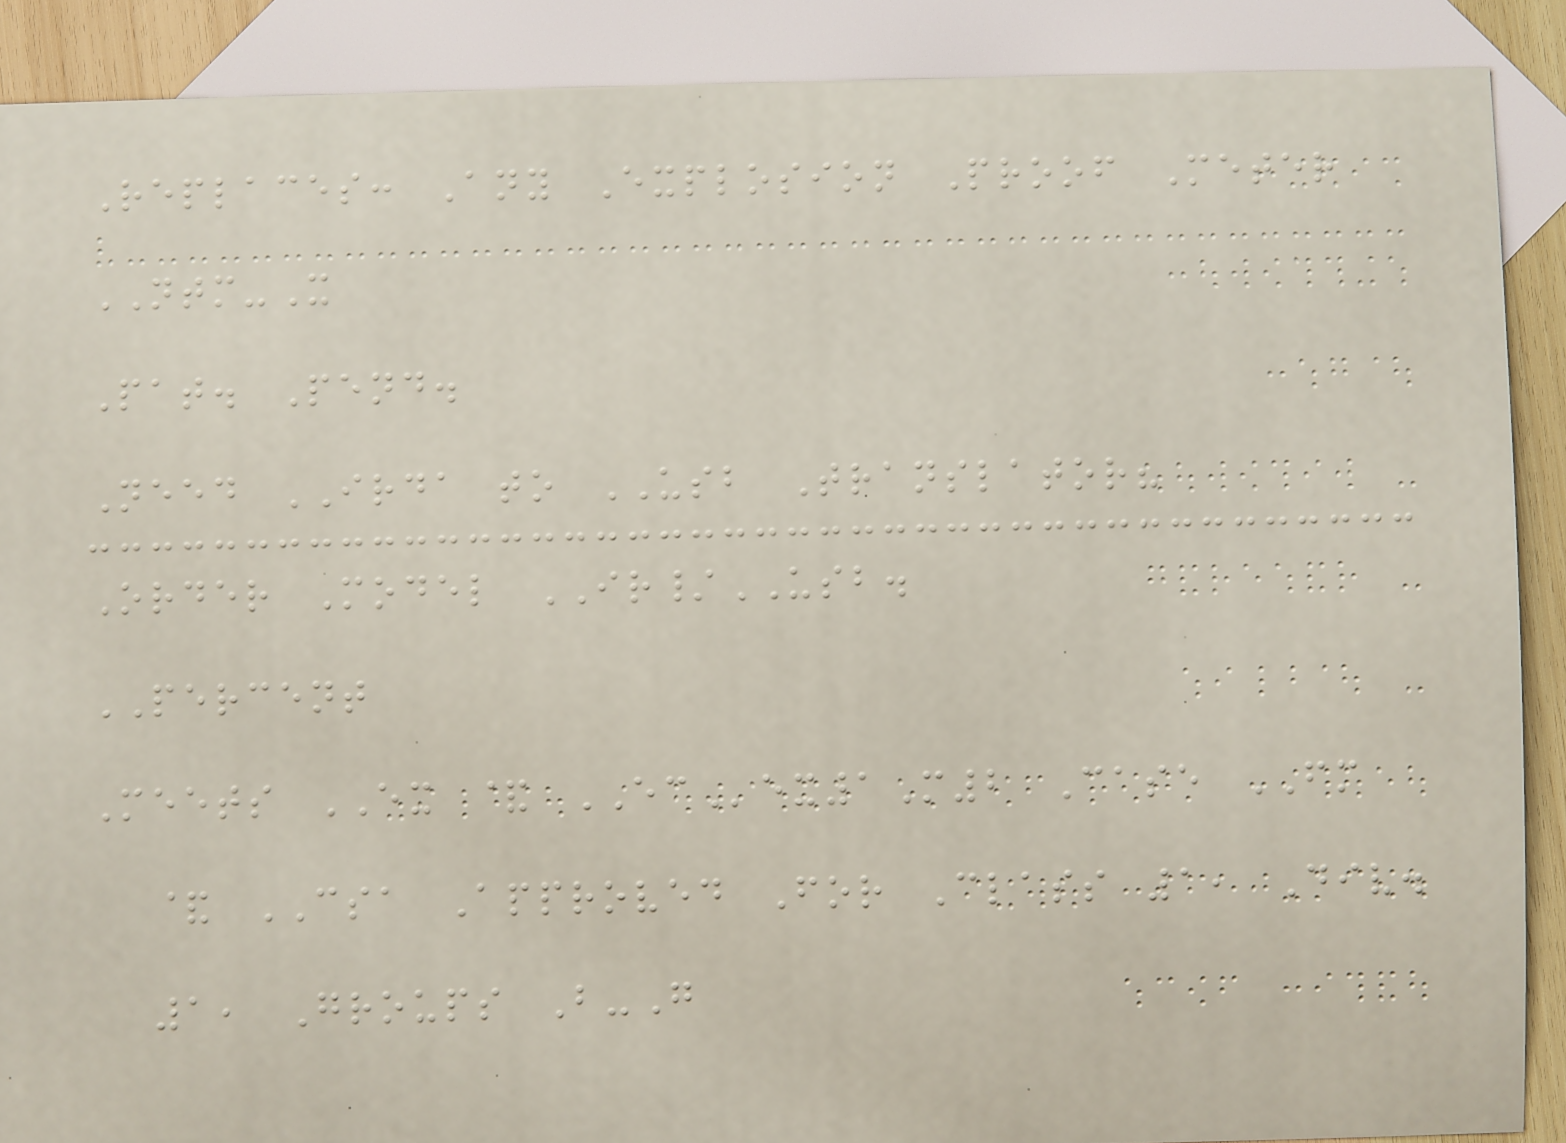Replaces: Any Explosion Proof Meter
NTM-X
Pat. Pend.
Need IRDA to USB Translator?
Order Model IR/USB.
PERCENT
Meets EX & ECex1M2 Case FM
& CSA Approved For Class 1, Div.
1, Groups B-G
